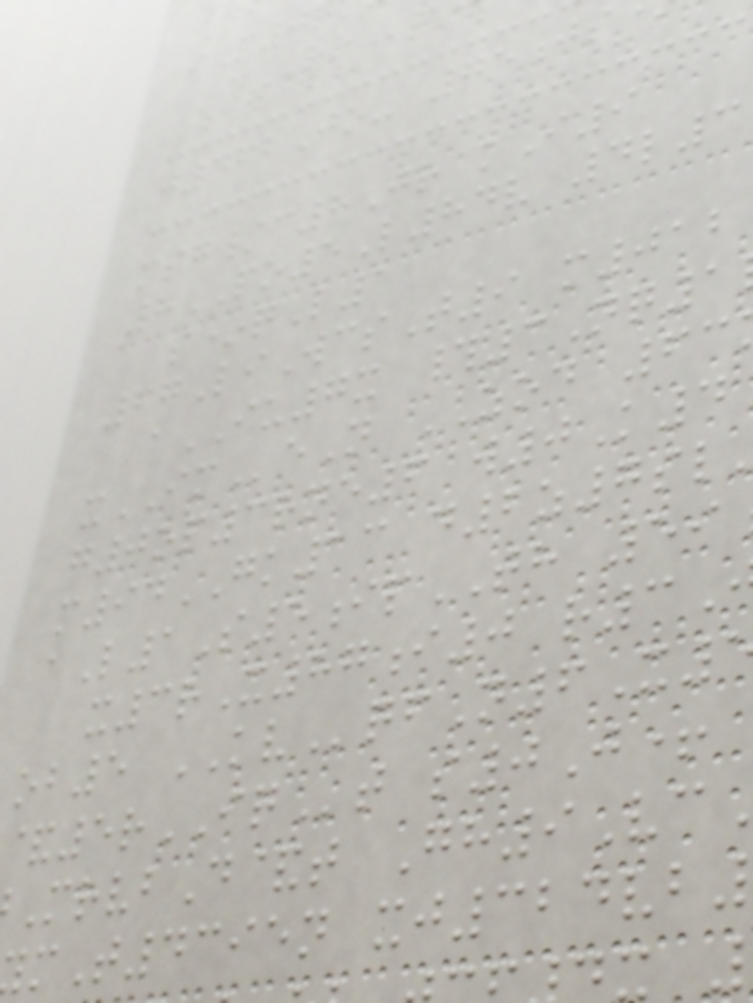j462Jo- 75js
msg/c8Jr kI9
8PO5L84v 4l3
s*qL1
67LiWcsT9 m012
aIU7x #3Nq1
xIMeN ZOD 63
g0op3rne6 w0K4
m94GK13 d2z7sl
aL1S5ipTH 59
x3rX87i0 r3
ob5 KVqfN6X
5rIQt s0J+
MrvbD&t Gh9Vc
mT4395n xj324vb
